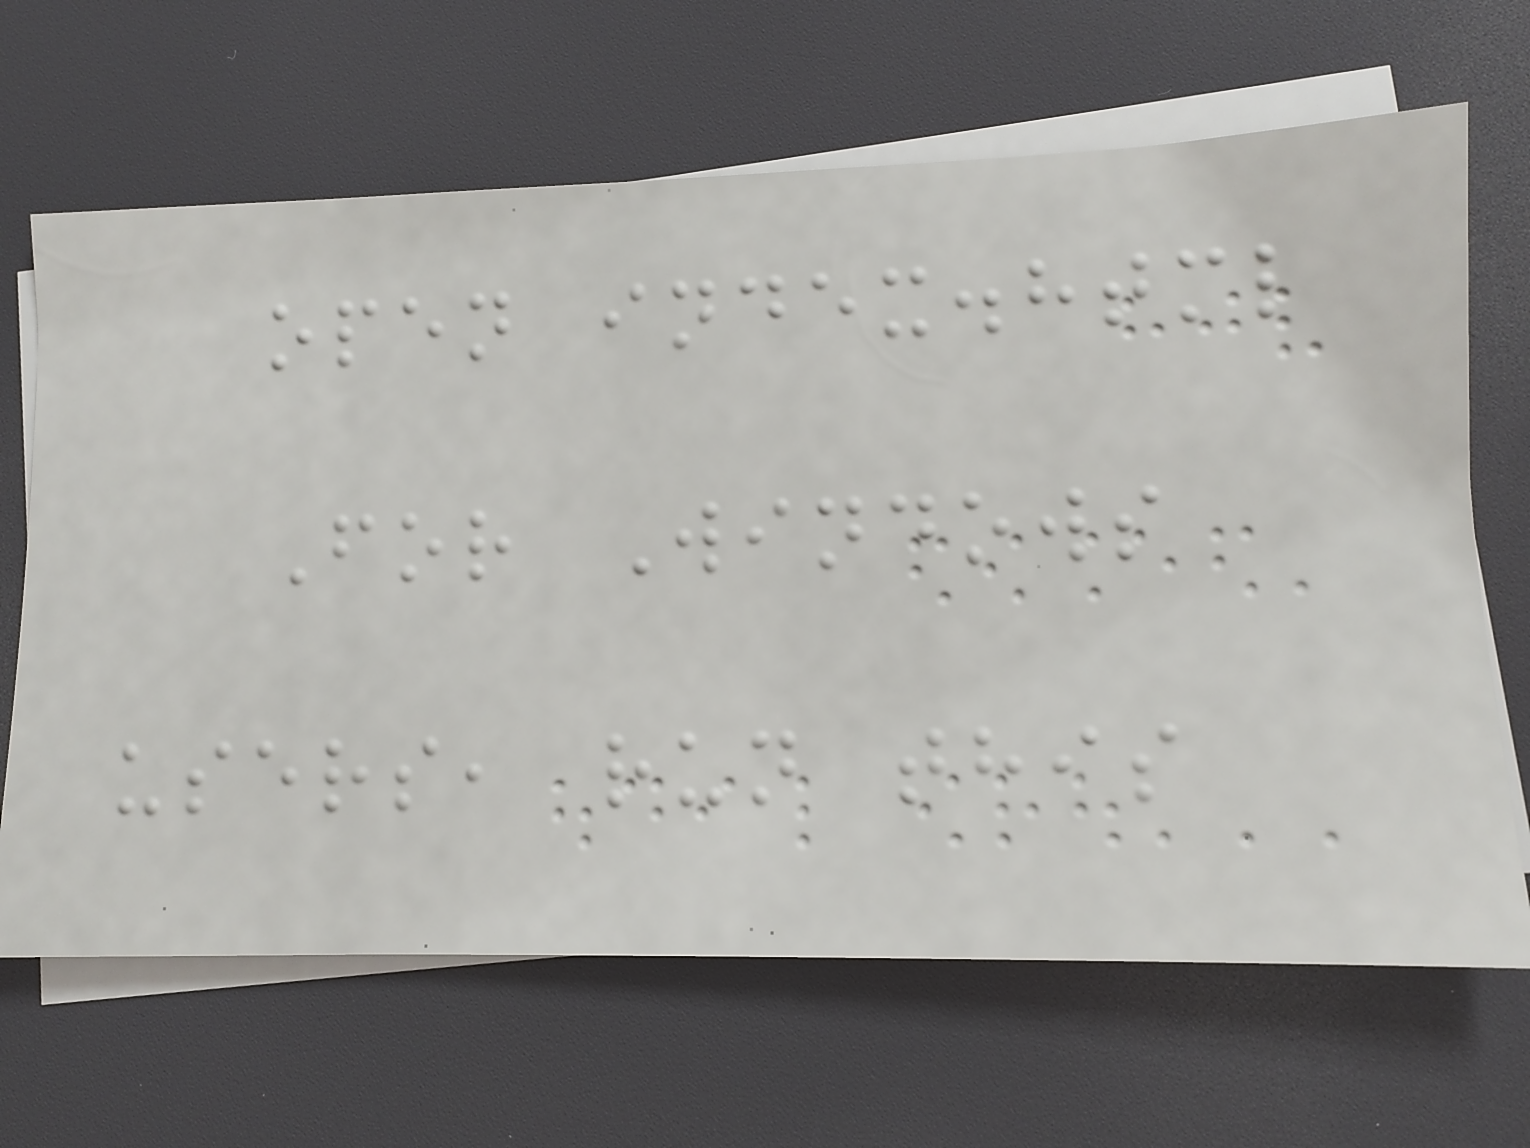open index.html
For Windows
users, run this
